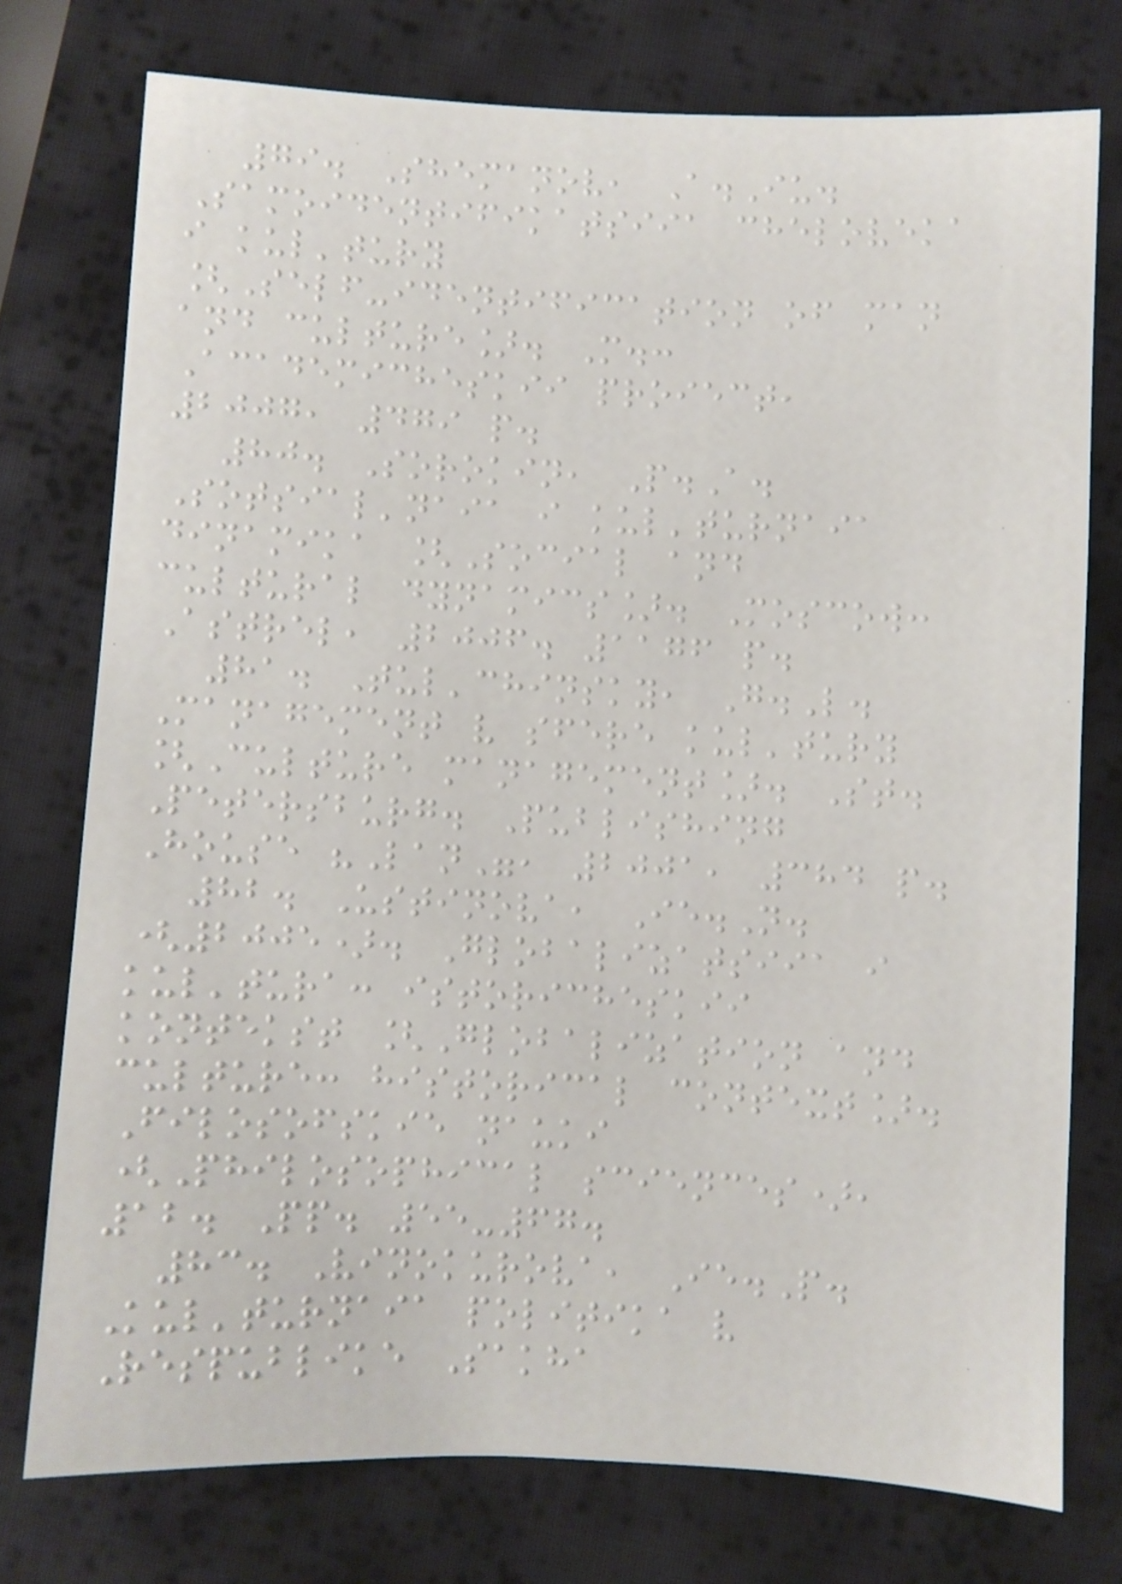79. Shemanov, A.Iu.
Samoidentifikatsiia cheloveka
i kul'tury
[Self-identification of man
and culture]. M.:
Academicheskii proiect,
2007, 479 p.
80. Sorokin, P.A.
Sotsial'naia i kul'turnaia
dinamika [Social and
cultural dynamics]. Moscow:
Astrel, 2006. 1176 p.
81. Tul'chinsky, G.L.
Management v sfere kul'tury
[Culture management]. St.
Petersburg. Publishing
House "Lan", 2001, 384 p.
82. Ustinova, Ie.N.
(2005). Globalizatsiia i
kul'tura: istoricheskii
kontekst [Globalization and
culture: historical context].
Filosofskie nauki
(Philosophical sciences),
12. Pp. 55-67.
83. Vinokurova, Ie.P.
Kul'turnaia politika v
Respublike Sakha
